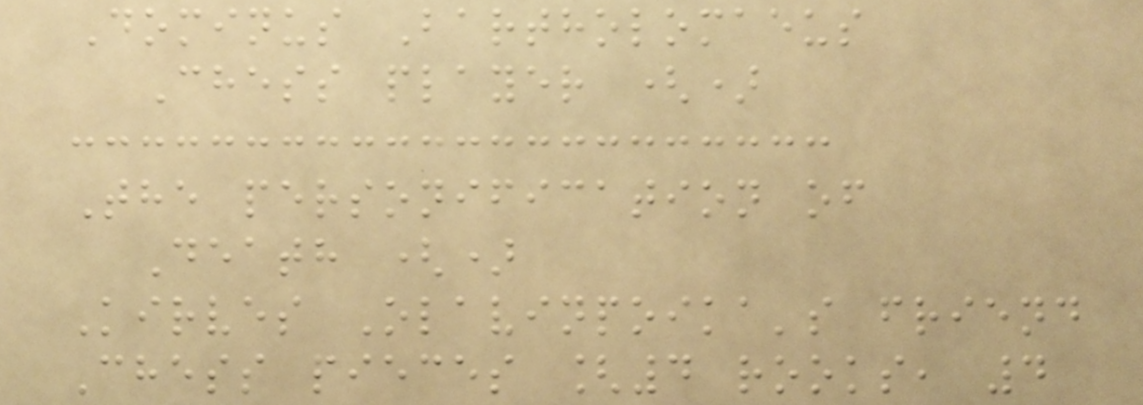Dominus Bartholomaeus
Chess player ()
The personification of
Death ()
Kirves Olavinpoika's friend
Chess pieces [4 rooks, 4
